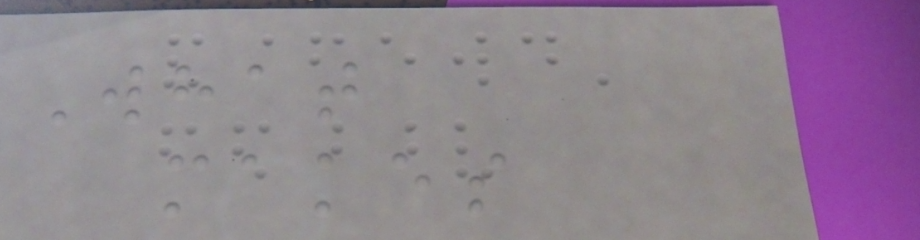What
makes
